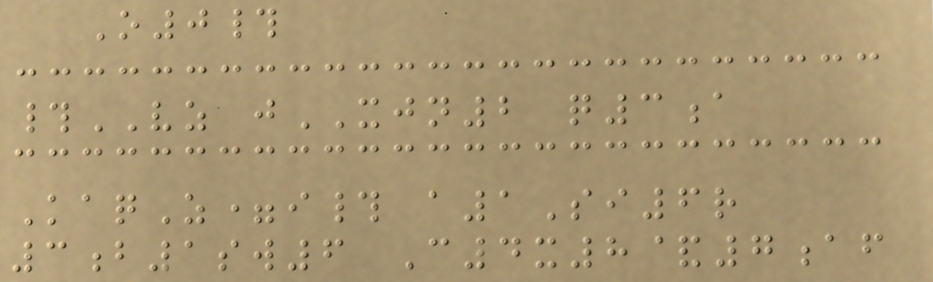O0#
#VZ jXJN2 q3a
KaqZ=i# a1Si6r
3b1sw6 C4x8&7af
